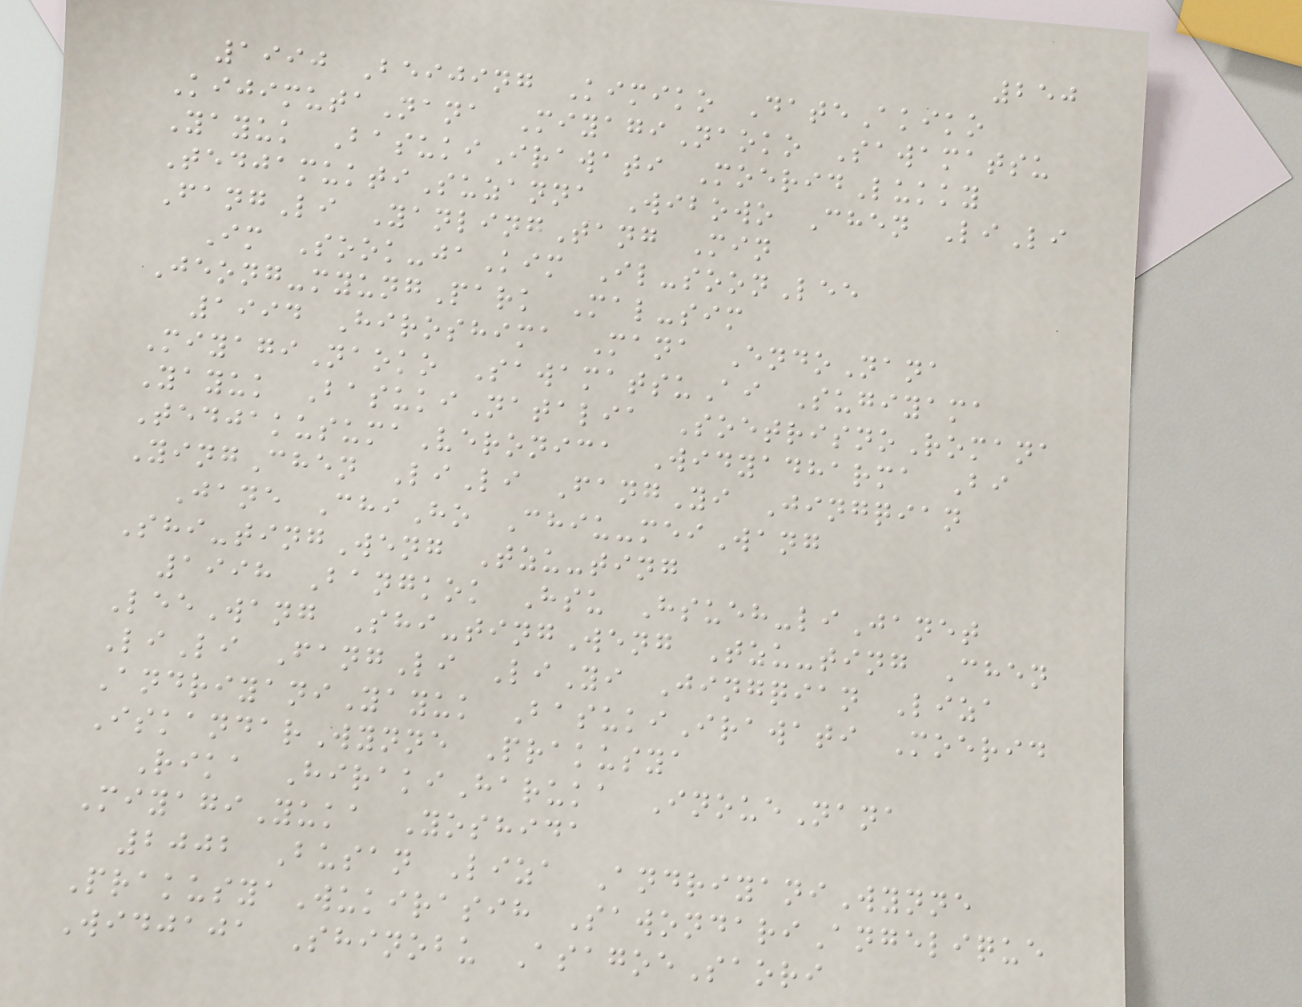250
1990 Beijing Kimiko DateAkiko
KijimutaNana MiyagiNaoko Sawamatsu
Yayuk BasukiIrawati MoeridLukky
TedjamuktiSuzanna Wibowo Chen LiLi
FangLi YanlingTang Min
Im Sook-jaKim Il-soonLee
Jeong-myungPark Mal-sim
1994 Hiroshima Mana EndoNana
MiyagiNaoko SawamatsuAi Sugiyama
Yayuk BasukiNatalia SoetrisnoRomana
TedjakusumaVeronica Widyadharma Bi
YingChen LiLi FangYi Jingqian
Jane ChiHo Chiu-meiWang
Shi-tingWeng Tzu-ting
1998 Bangkok Hsu Hsueh-liJanet
LeeWang Shi-tingWeng Tzu-ting Chen
LiLi FangLi LiYi Jingqian Liza
AndriyaniYayuk BasukiIrawati Moerid
IskandarWynne Prakusya
Rika HirakiHaruka InoueNana
MiyagiYuka Yoshida
2002 Busan Liza AndriyaniWynne
PrakusyaWukirasih SawondariAngelique
Widjaja Shinobu AsagoeSaori
